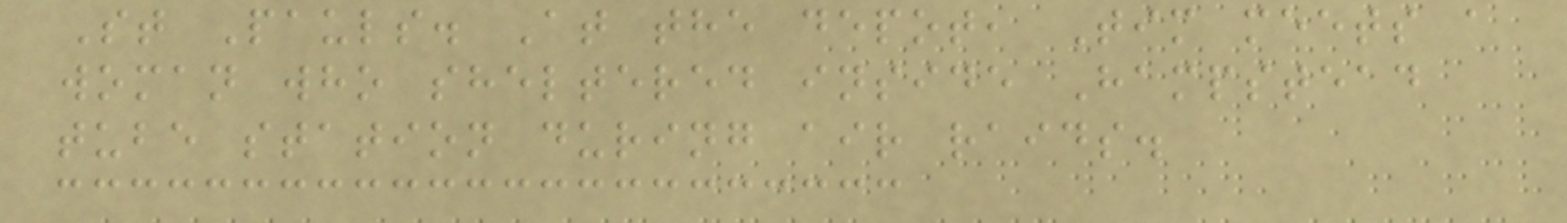St Pauls. At the depot, Tim meets a
woman who sheltered inside Hampstead
tube station during air raids.
